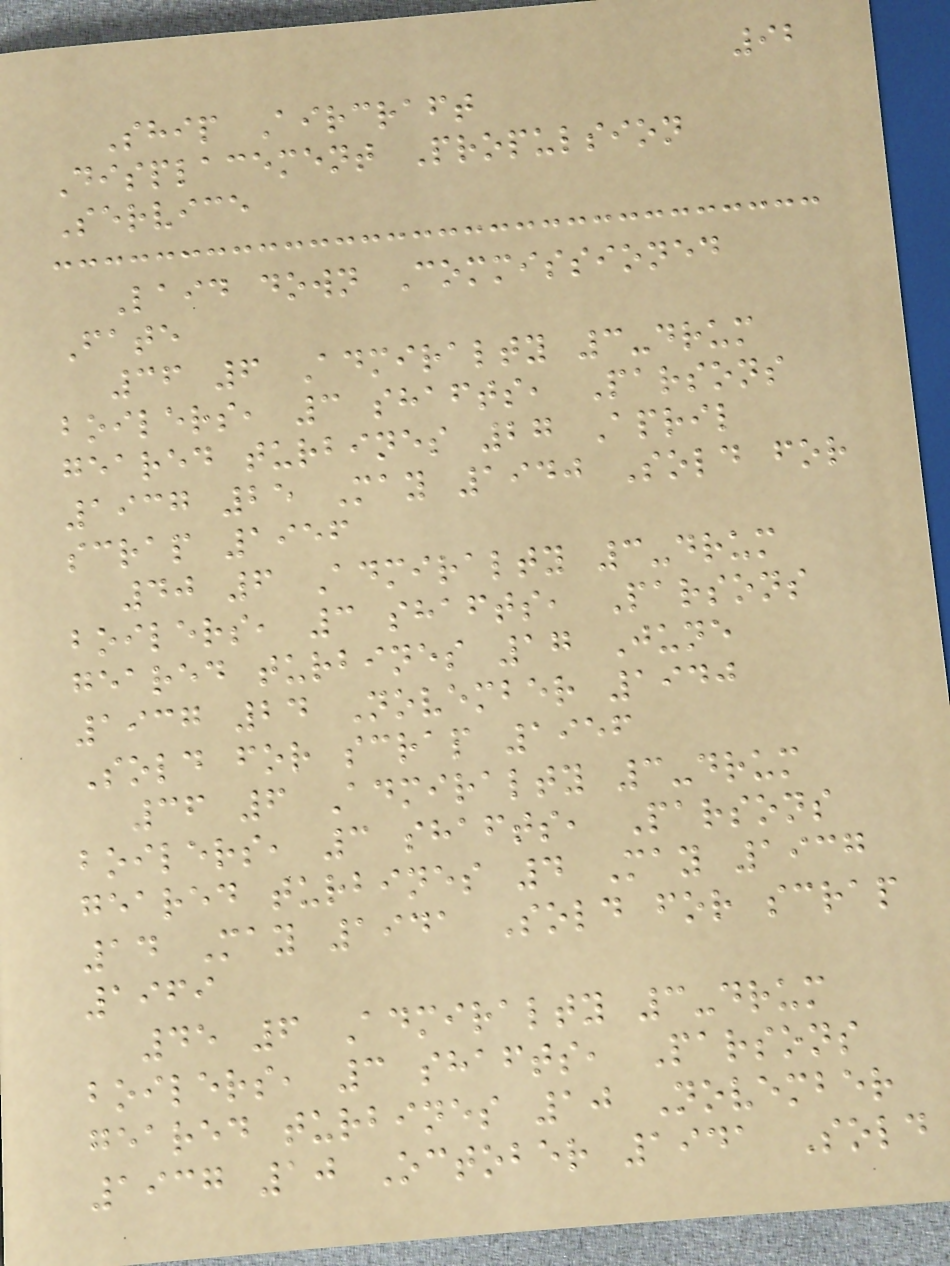92
Ship Aircraft
Displacement Propulsion
Service
Laid down Commissioned
Fate
36 6 Admiralty 3-drum
boilers, 3 shafts, Parsons
geared turbines 27 April
1937 25 May 1940 Sold for
scrap 1956
40 6 Admiralty 3-drum
boilers, 3 shafts, Parsons
geared turbines 17 June
1937 24 November 1940
Sold for scrap 1956
36 6 Admiralty 3-drum
boilers, 3 shafts, Parsons
geared turbines 4 May 1937
14 May 1941 Sold for scrap
1969
45 6 Admiralty 3-drum
boilers, 3 shafts, Parsons
geared turbines 10 November
1937 10 October 1941 Sold
